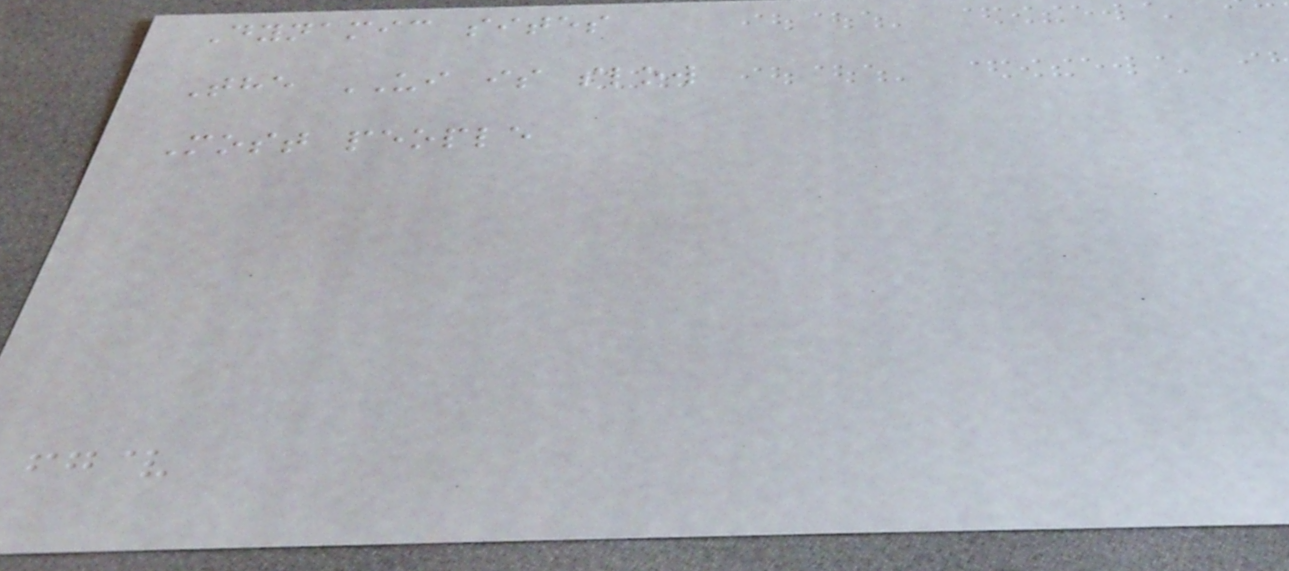Dynamic sites
The UI is slow
Most people
